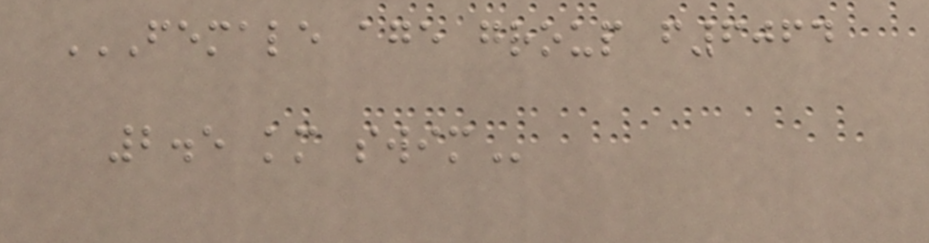FEMALE AGE GROUP F6064
2.5 KM SWIM
